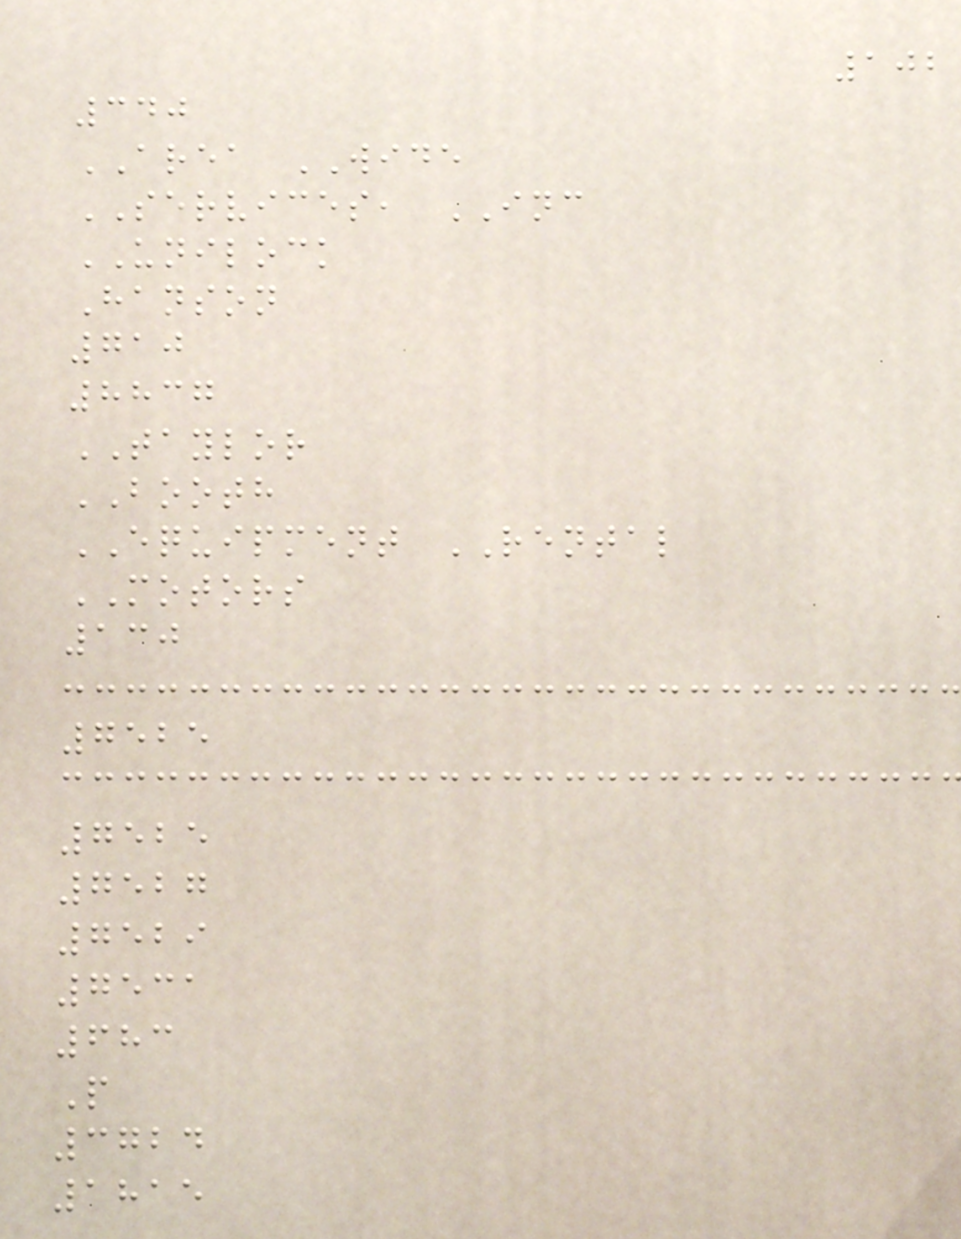102
340
AREA WIDE
SERVICES, INC
UNILOCK
Hanson
710
8837
TAYLOR
BOOTH
EQUIPMENT RENTAL
MOTORS
130
7525
7525
7527
7529
7531
683
P
3724
1815
